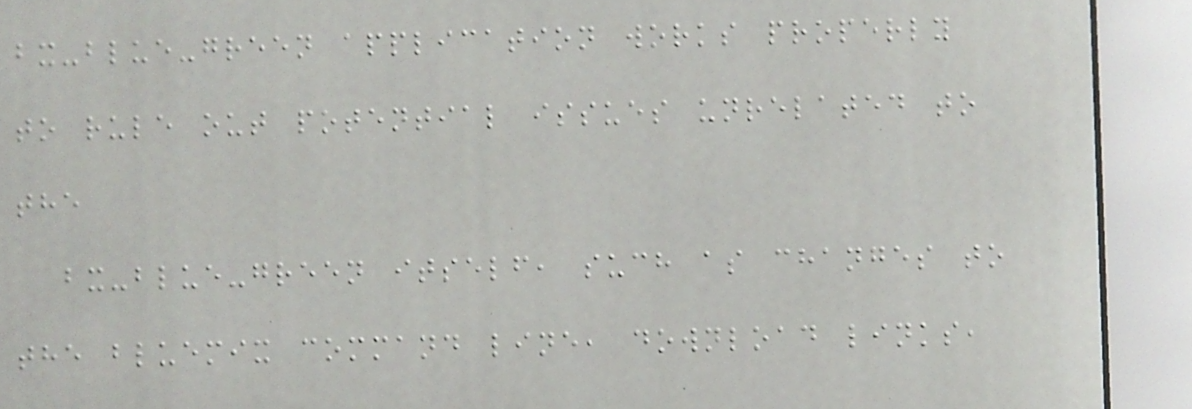bx-blue-green application works properly
to rule out potential issues unrelated to
the
bx-blue-green itself, such as changes to
the bluemix command line, download links,
